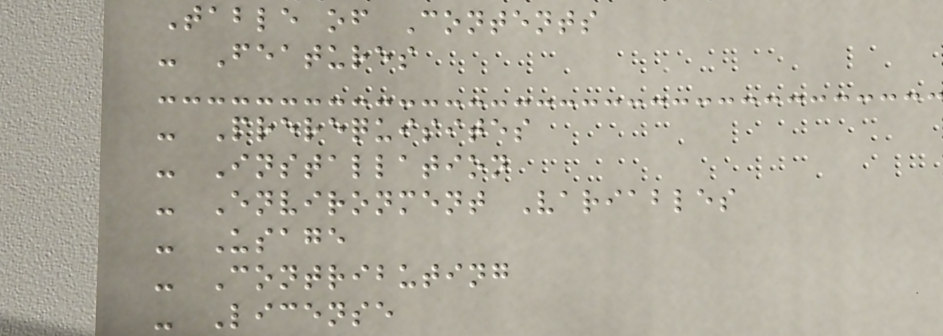Table of Contents
- Features
- Prerequisites
- Installation
- Environment Variables
- Usage
- Contributing
- License
